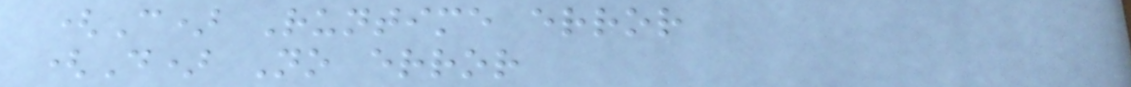(C) Runtime error
(D) No error
